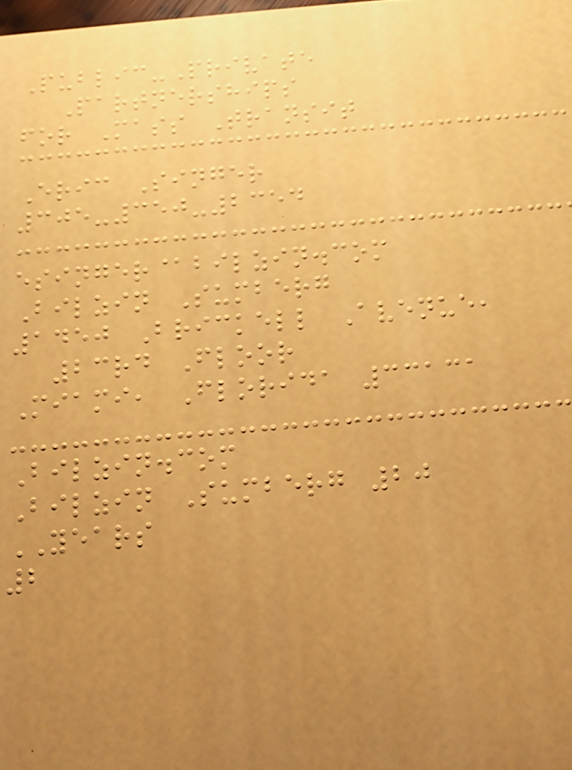Public-Private
Partnerships
for Mass Transit
Eric Singer
305-350-2354
esinger@bilzin.com
Bilzin Sumberg
1450 Brickell Avenue,
23rd Floor
Miami, Florida 33131
Bilzin.com
Bilzin Sumberg 20
YEARS
2
